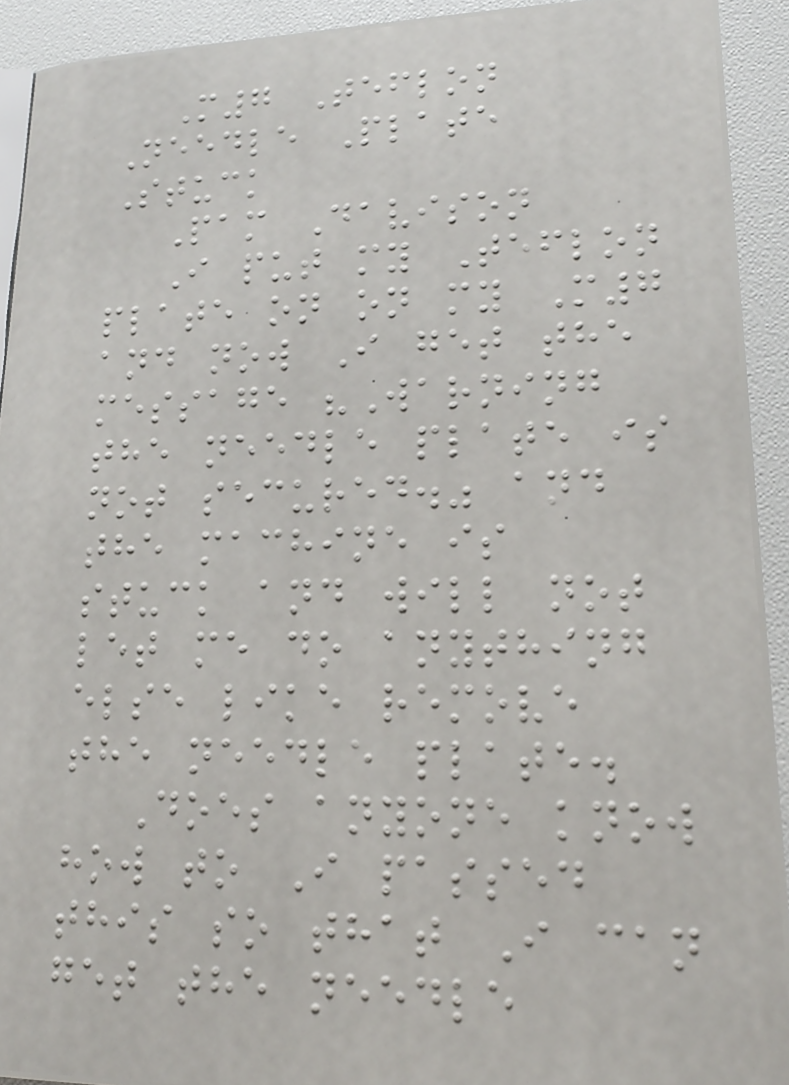M7 Teflon
Needle Plate
Stuck
Pam Davison
I put my Teflon
plate on on my M7
and now I get the
message "Warning
the needle plate is
not secured." and
the machine is
stuck and will not
let me do anything
else like remove
the needle plate.
Does anyone know
how to I passed
this so that I can
get the needle
